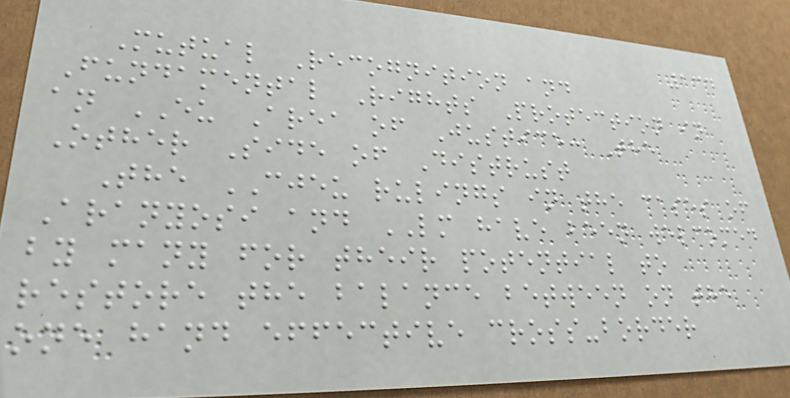134
Mutual Recognition and
Fundamental Rights Protection in
an EU Area of Justice: The
Other Side of Distrust
The CJEU rulings in the cases of
Aranyosi and LM have been welcomed
by many for their potential to
restore the balance between on the
one hand effective cross-border
